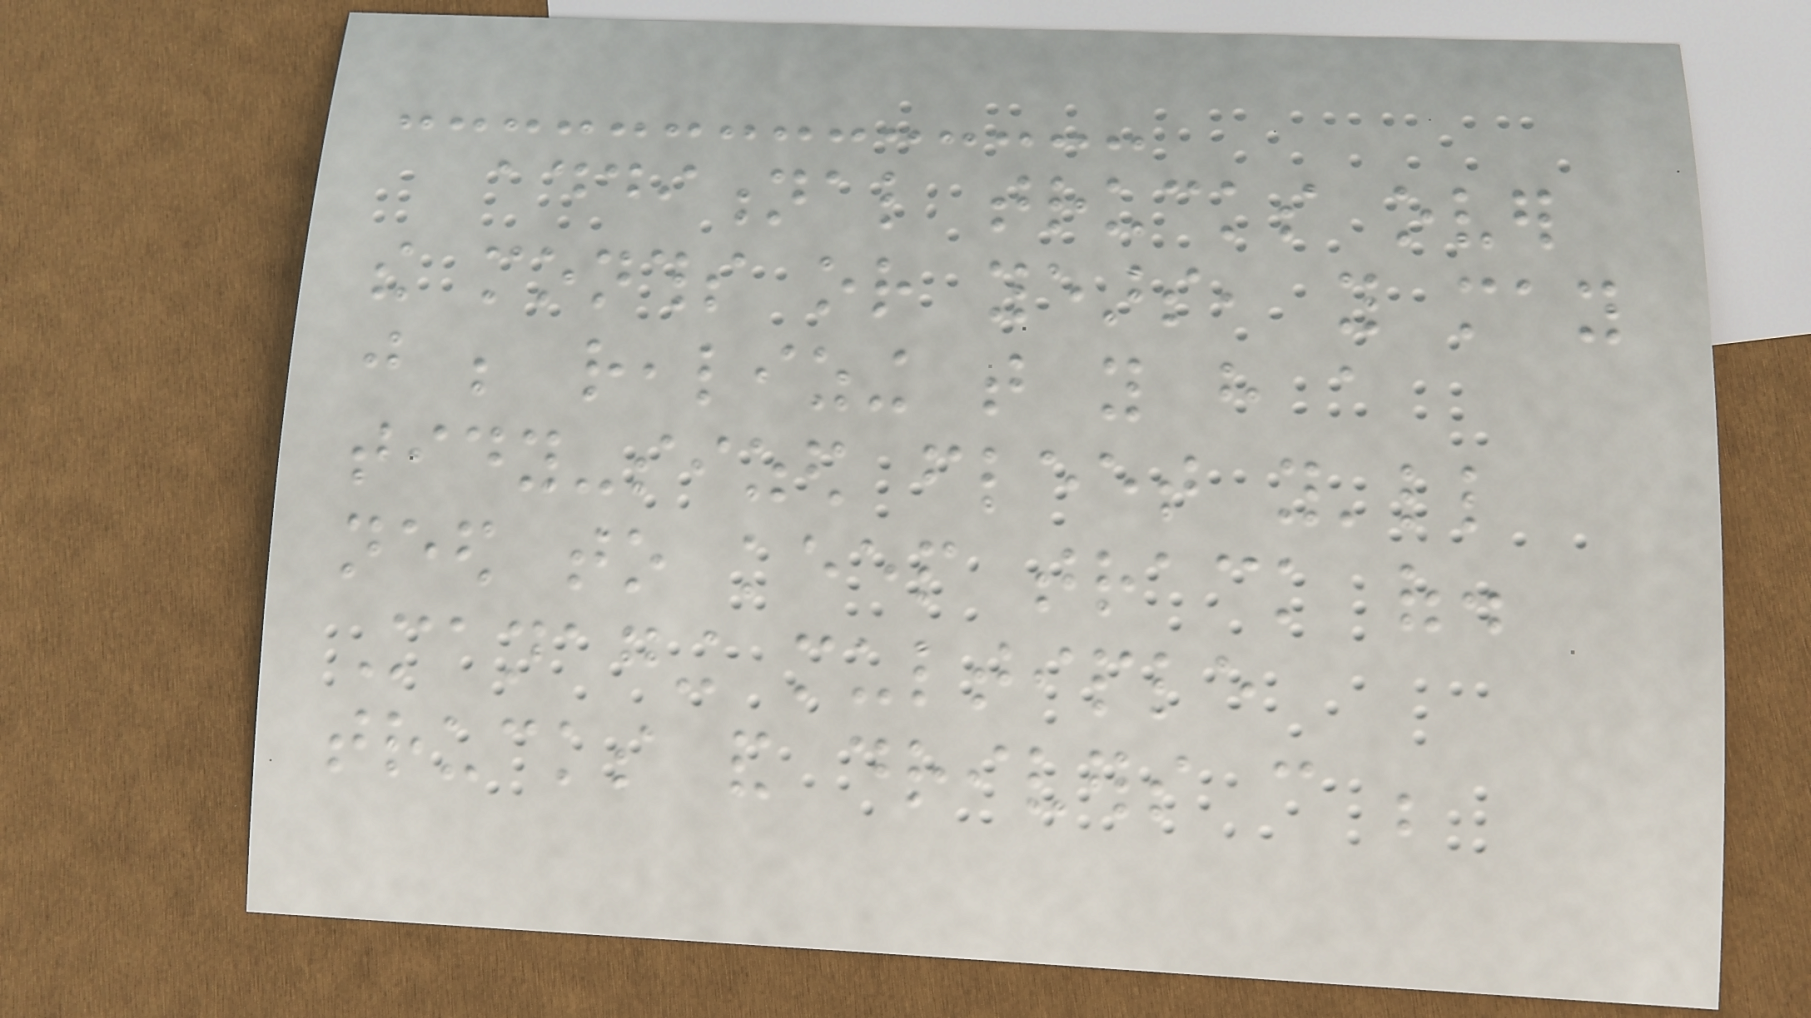additional trucks over
the months or years, you may
just be realizing that you have a
tidy-sized fleet you'll
need to keep track of.
Managing multiple
trucks and drivers can be
